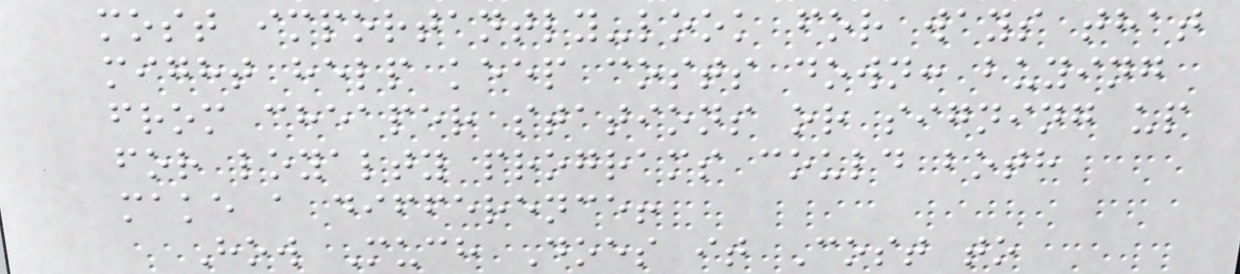most importantly-look for ways that
might help keep costs down: buying
from cheaper stations or signing up
for loyalty programs could both
make a difference!
How Much Does it Cost to
